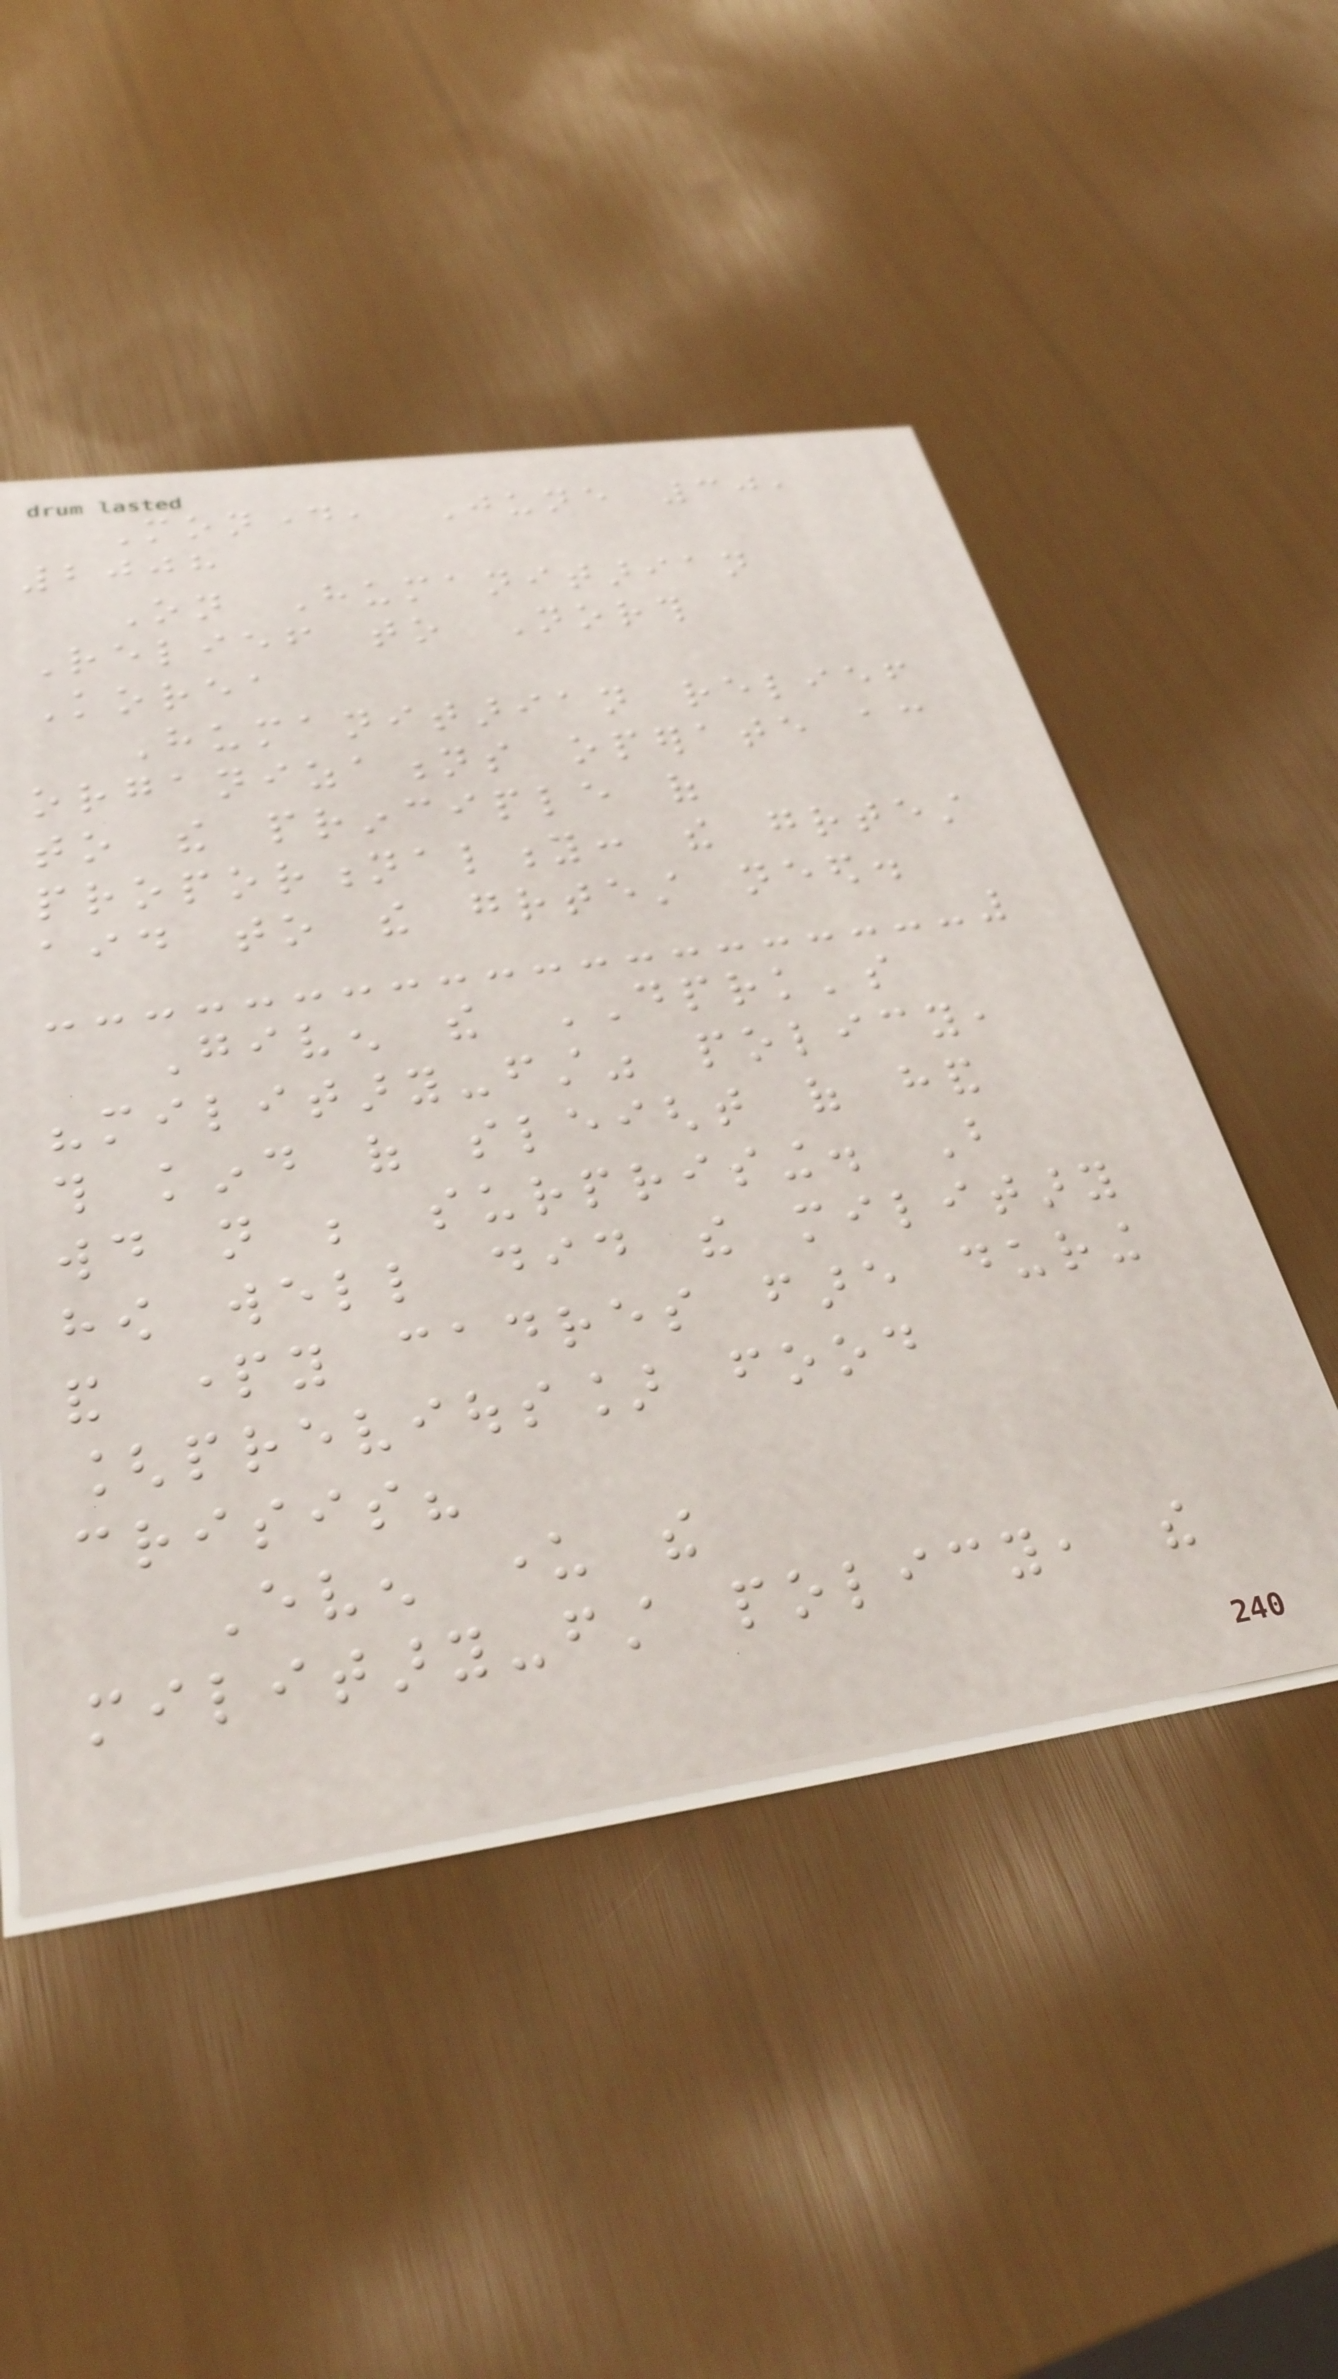Monday, June 30,
2008
On Humanitarian
Relief to North
Korea
Humanitarian relief
organizations operate according
to the principle of
proportionality: the greatest
aid to the greatest need.
Given the DPRK's
"military-first" policy,
this kind of sleight of hand
would not be surprising. But
how well did the military
and party cadres fare during
[previous] food
crisis?
Even under the
military-first policy, the
